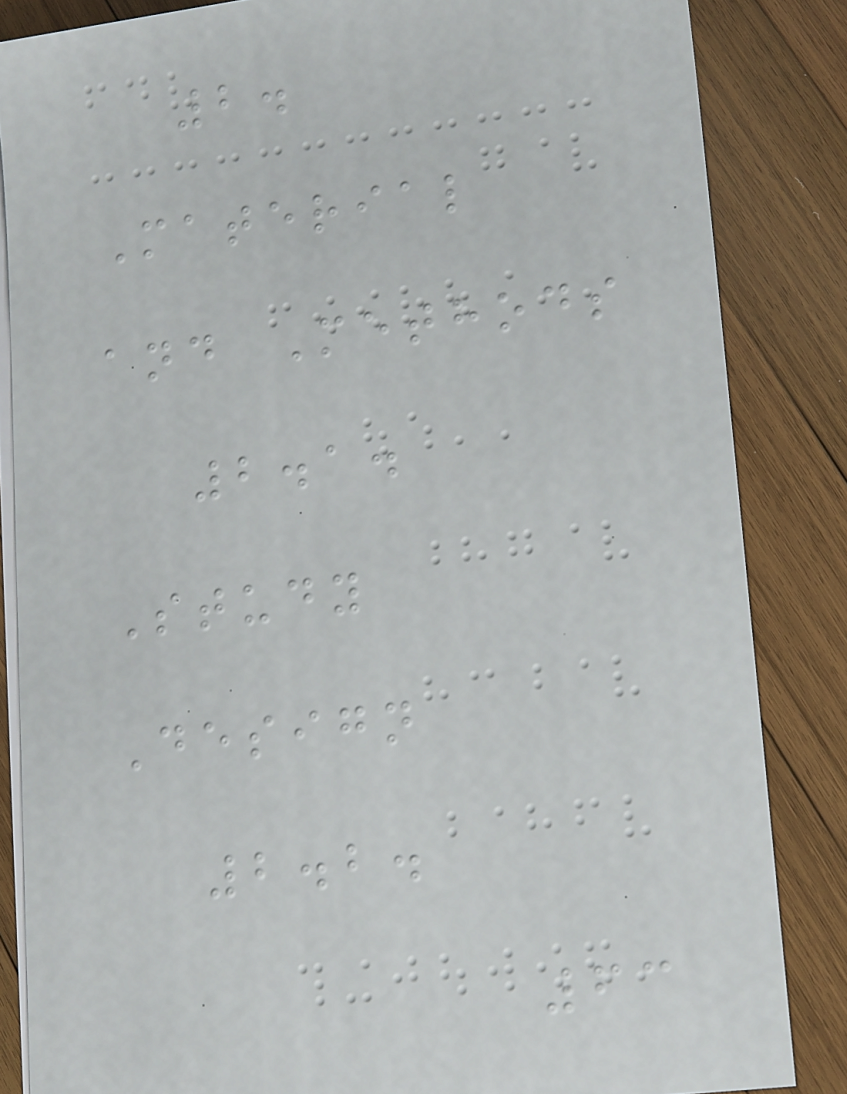2.
Material
and Methods
2.1.
Study
Design
2.2.
63
